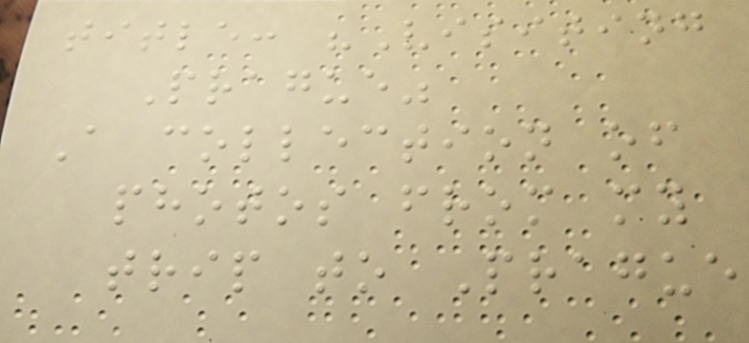title: "Visiting
Prague"
A collection of
photos from my
trip to Prague
